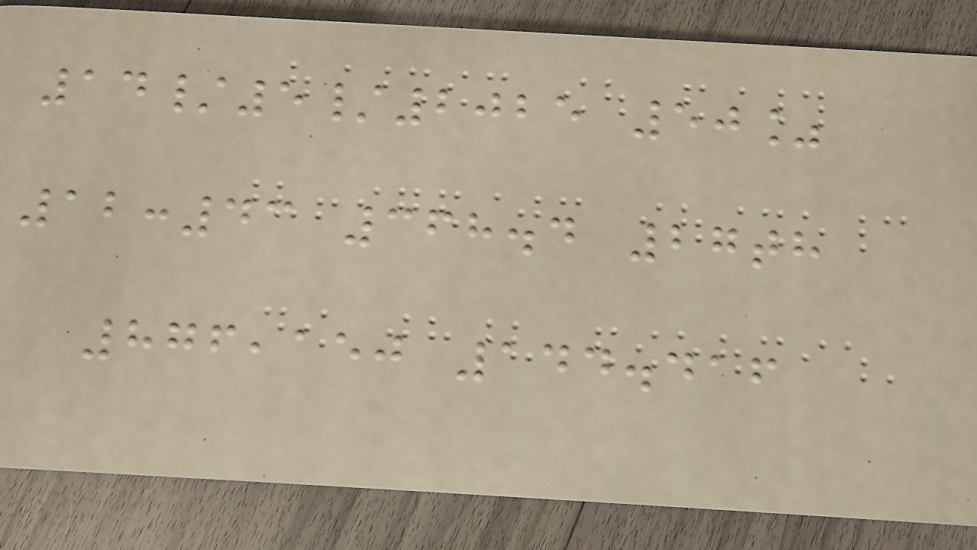14/5/2025 50%
12:43 368.4 27th
876,150 144.416
